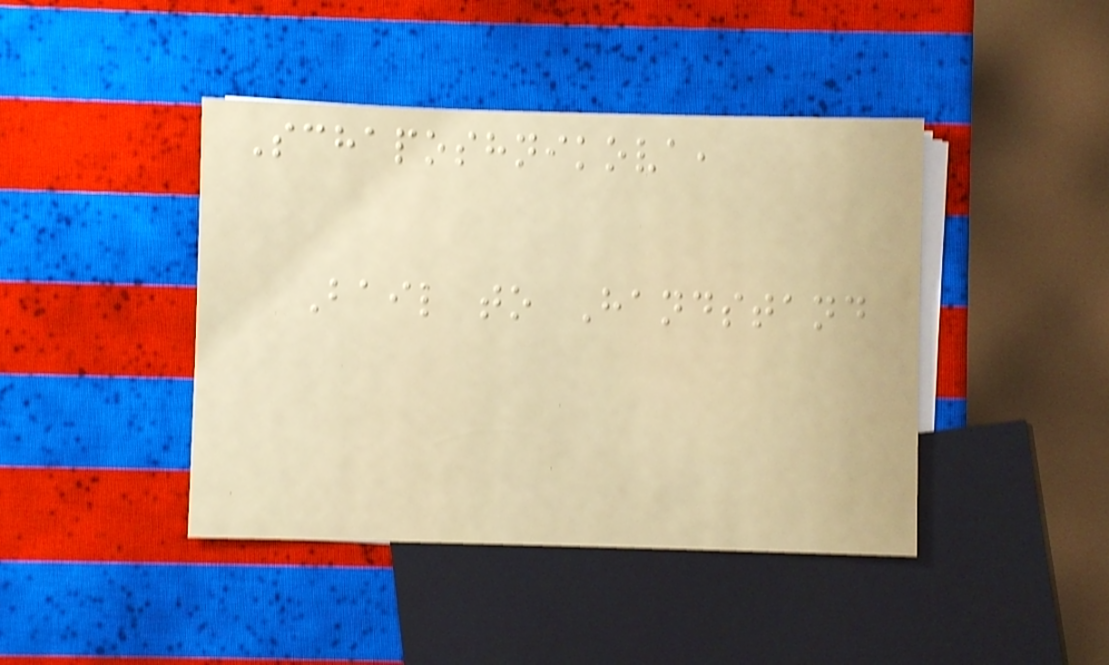Schaposhnikova,
Bail to Handstand
